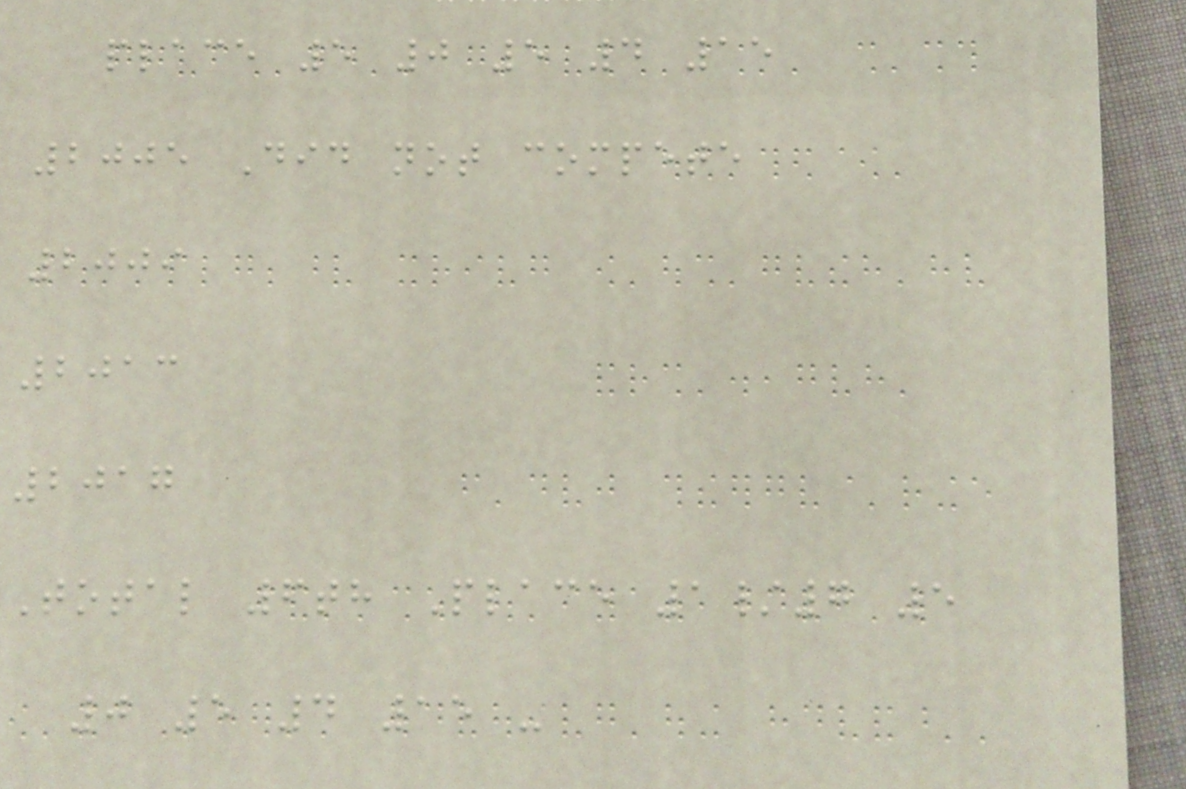place 5 0 5 4 15
2005 Did not compete
2009
2013
2017
Total 6th Place 1/7 5
0 5 4 15 -
